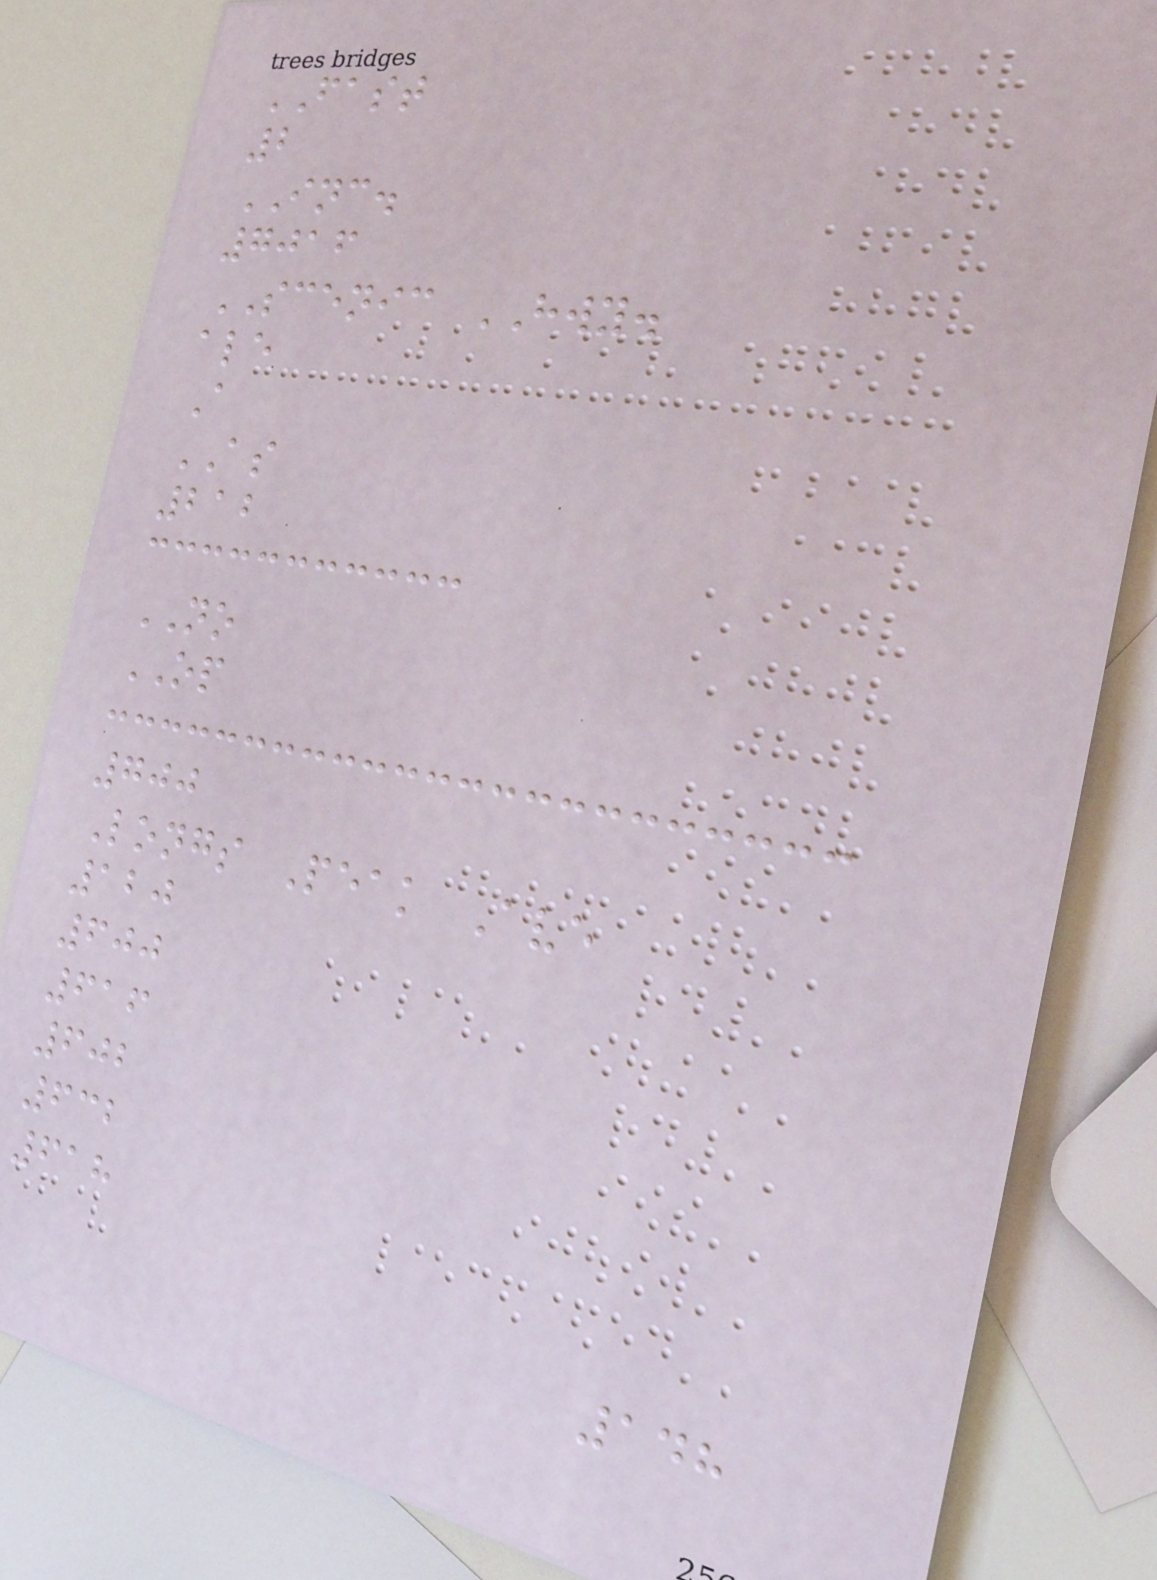FAST
2
INC.
7016
SCENIC HWY.
ale
A
AS
212
NO
OP
700
Longs Peak Ave
120
600
616
602
632
618
148
